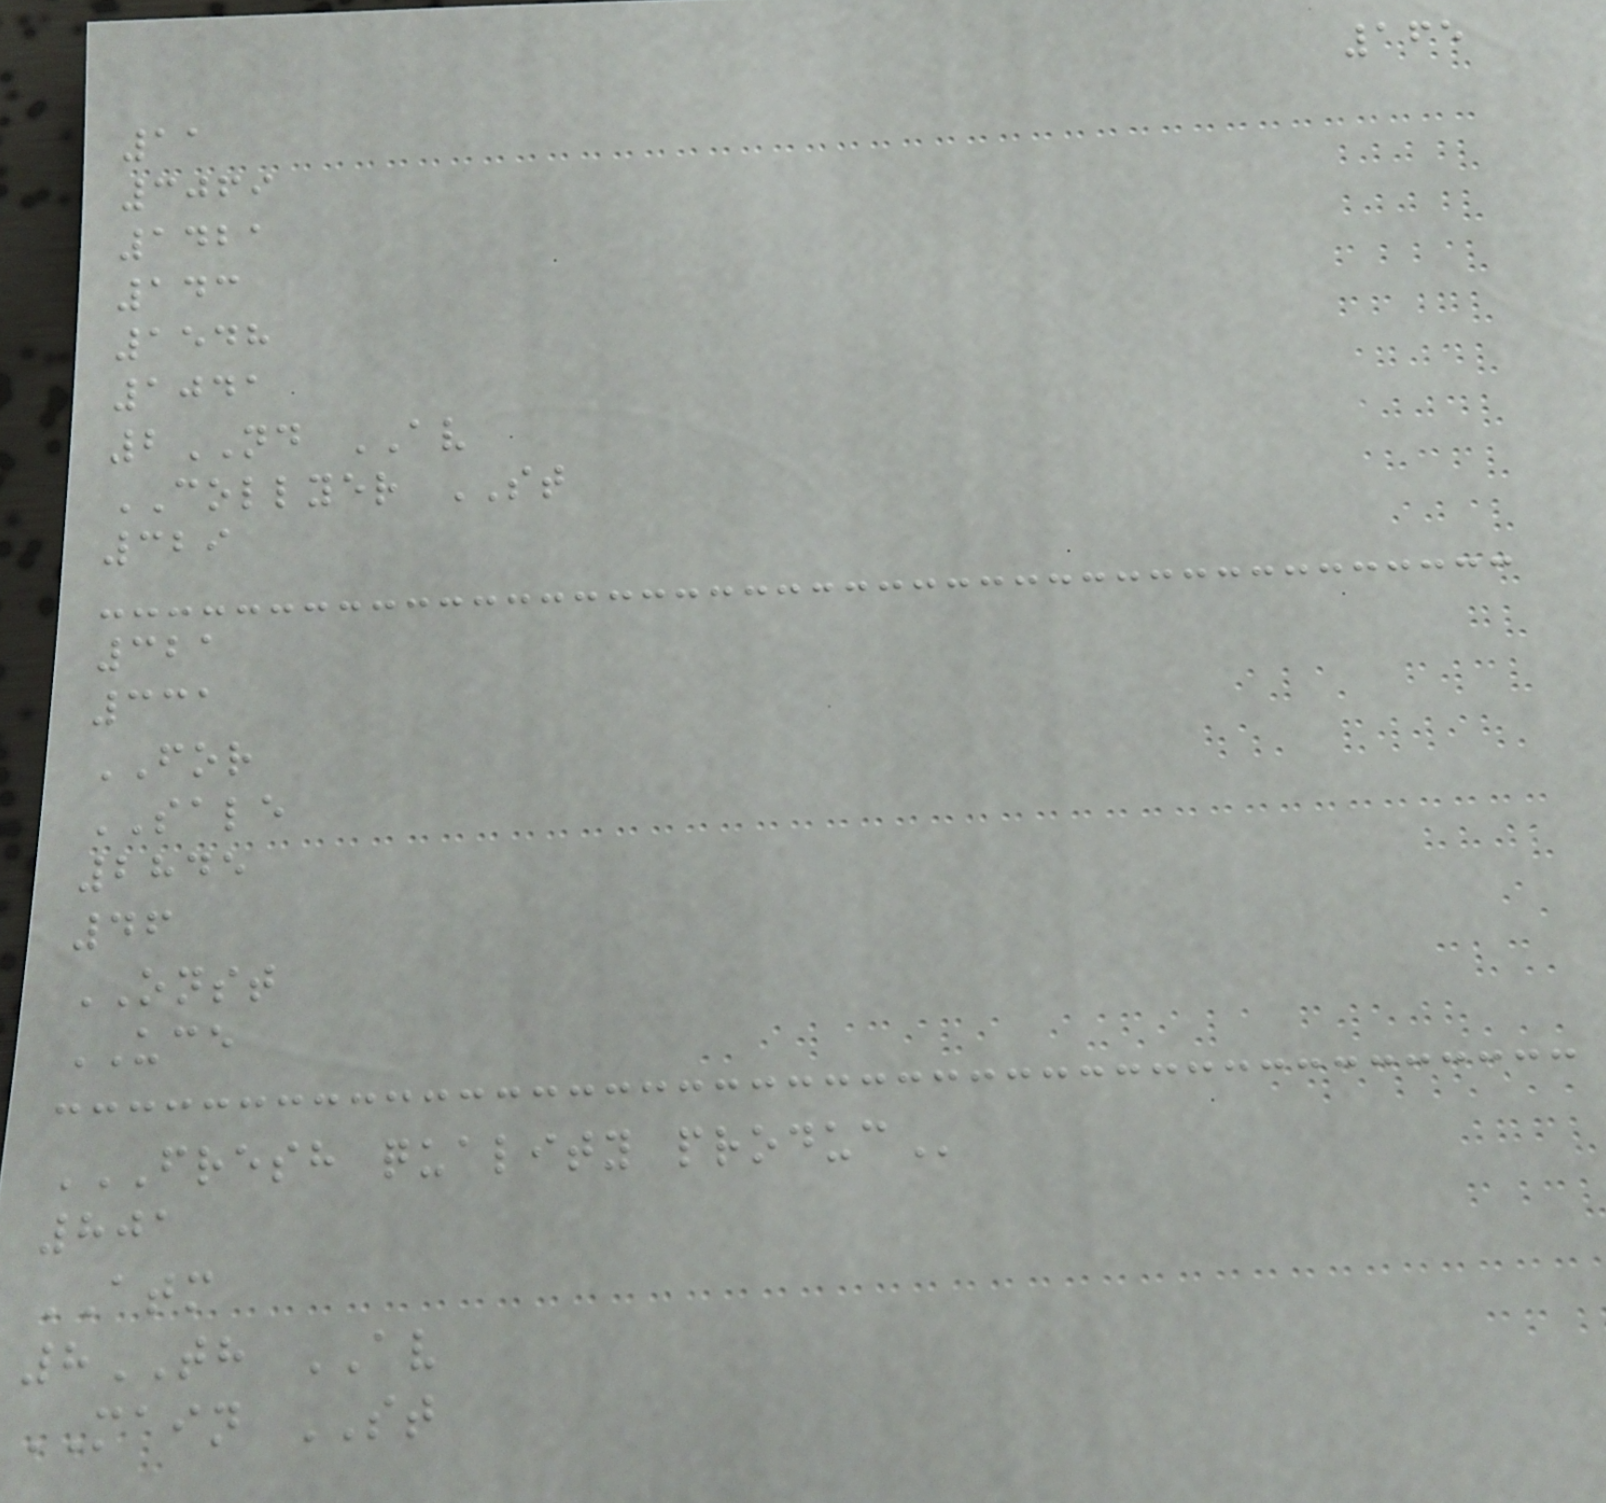165
11
3069
1421
143
1548
1041
2ND AV
COLLYER ST
329
321
331
FOR
SALE
2845
46
ONST
UCE
FRESH QUALITY PRODUC
801
ATM
8TH AV
MAIN ST
